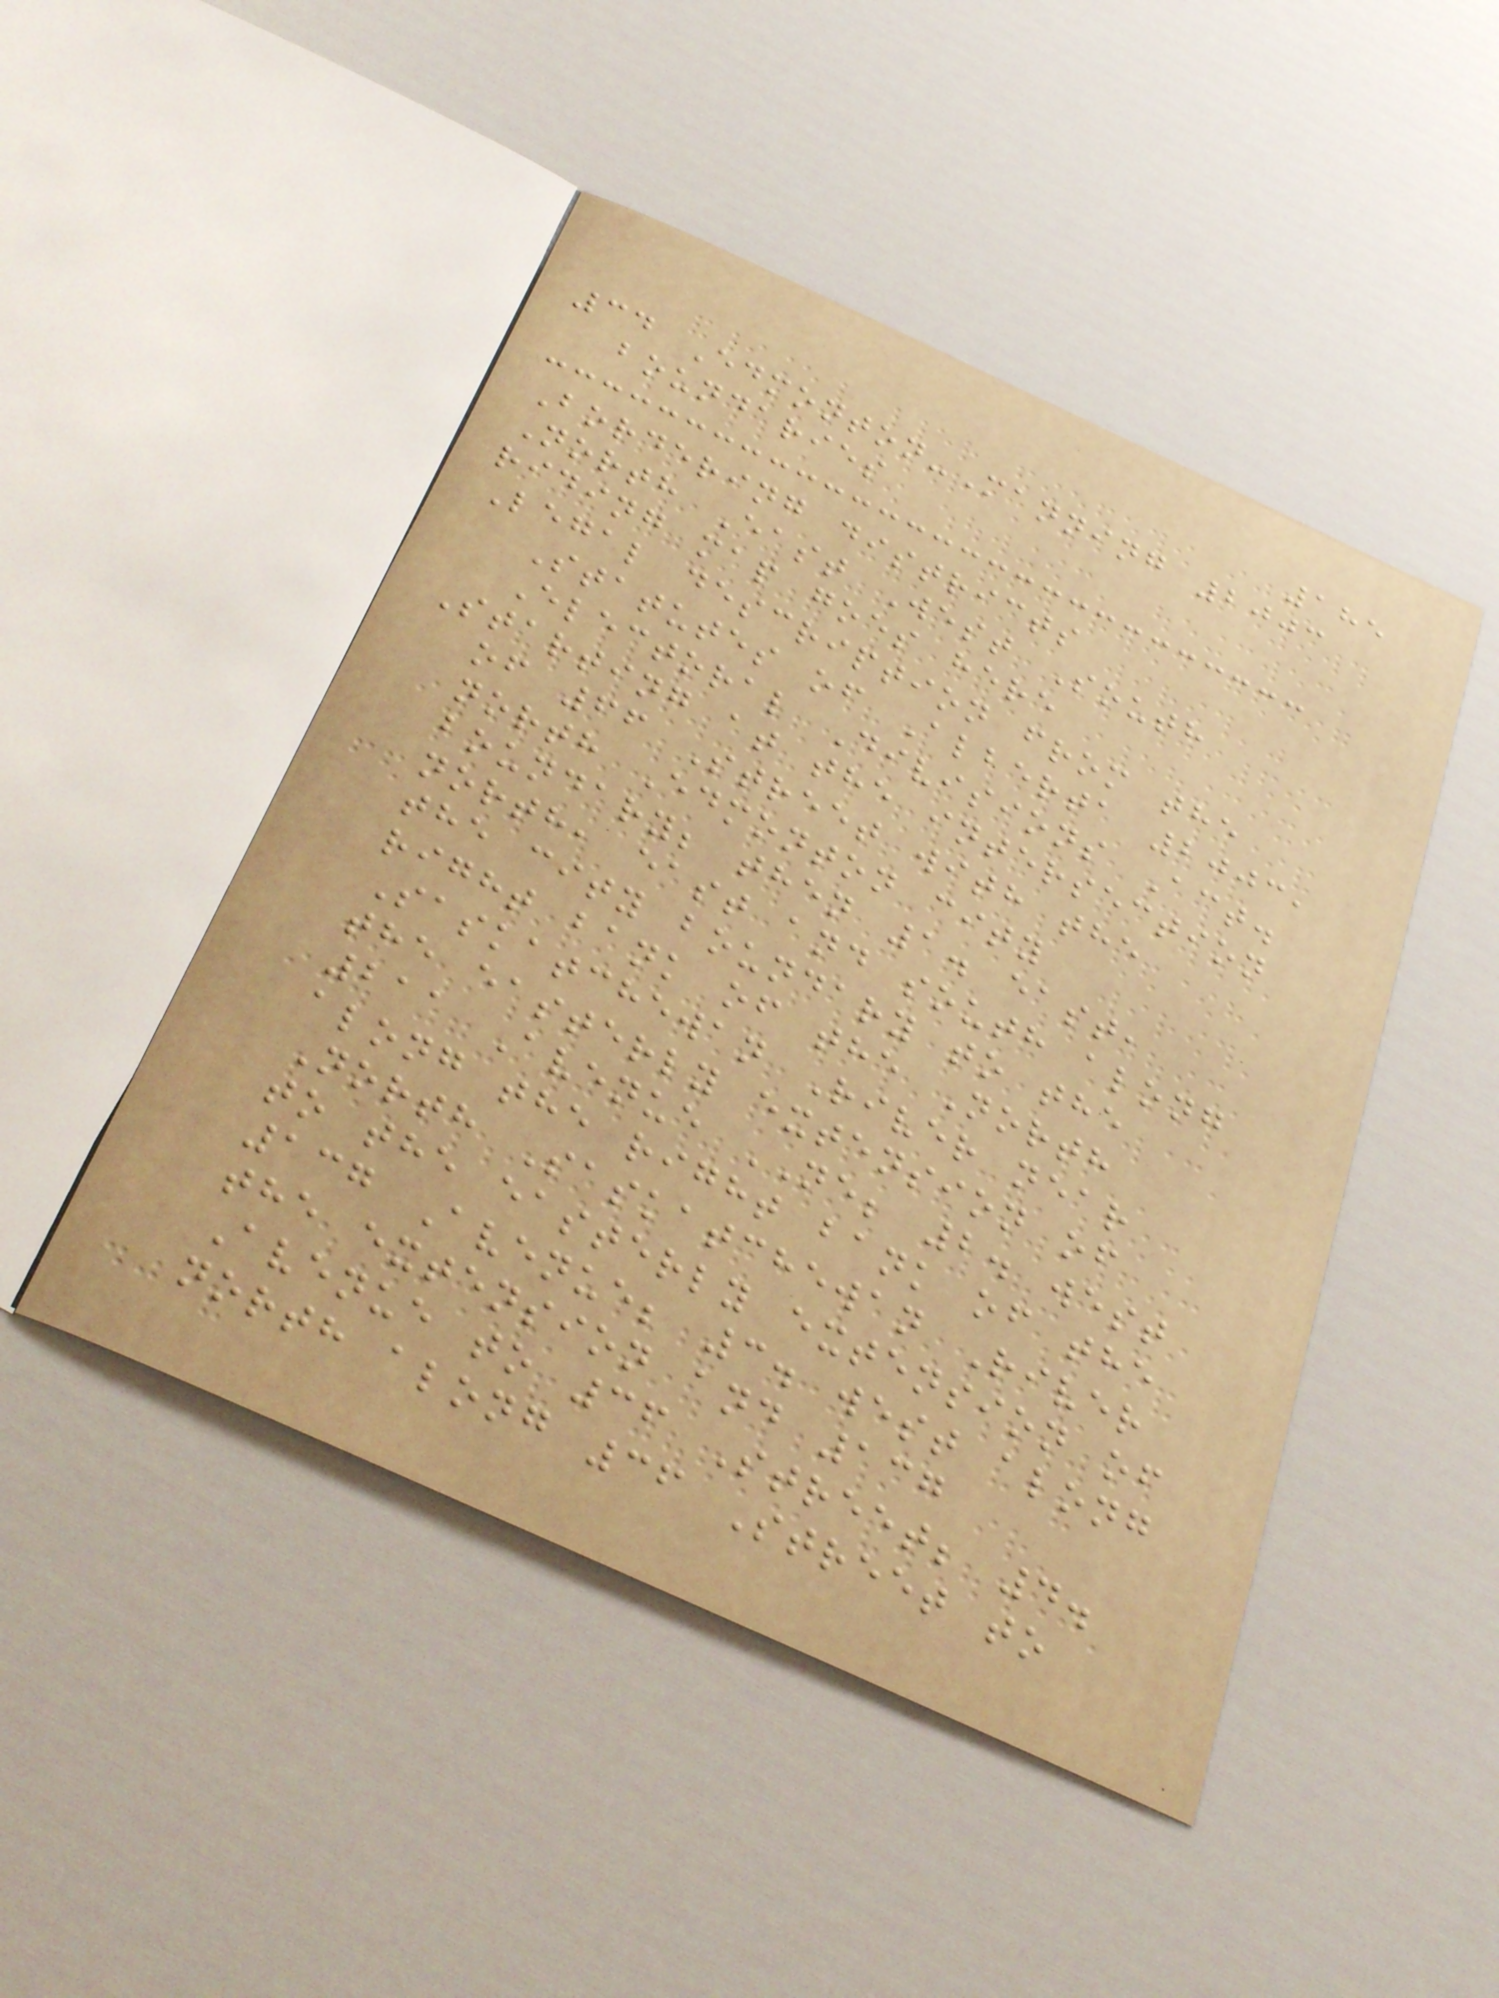185
34 Edmonton-Manning 2003
boundaries
Bordering districts
North East West South
riding map goes here
Legal description from the
Statutes of Alberta 2003,
Electoral Divisions Act.
Starting at the intersection
of 66 Street with the
north Edmonton city
boundary; then 1. east,
north, east and south along
the city boundary to the
right bank of the North
Saskatchewan River near
the easterly extension of
211 Avenue NE; 2. west
along the right bank of the
North Saskatchewan River
to the easterly extension of
137 Avenue; 3. west along
the extension and 137
Avenue to 36 Street; 4.
north along 36 Street to
